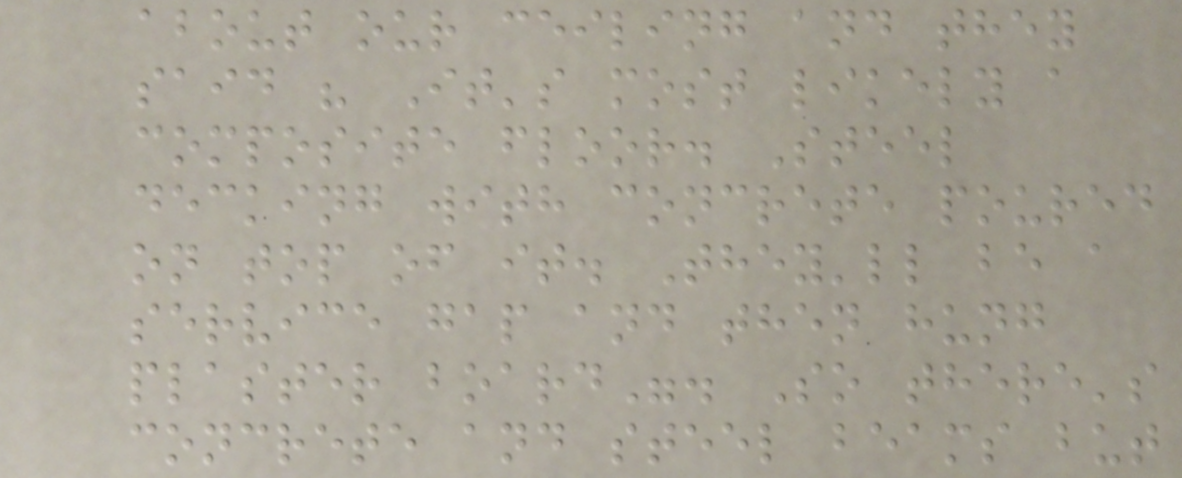about our ceiling and they
said " It's most likely a
composite floor. Steel
decking with concrete poured
on top of it. They'll be a
service gap and then hung
plaster board". So there's
concrete and steel beams but
